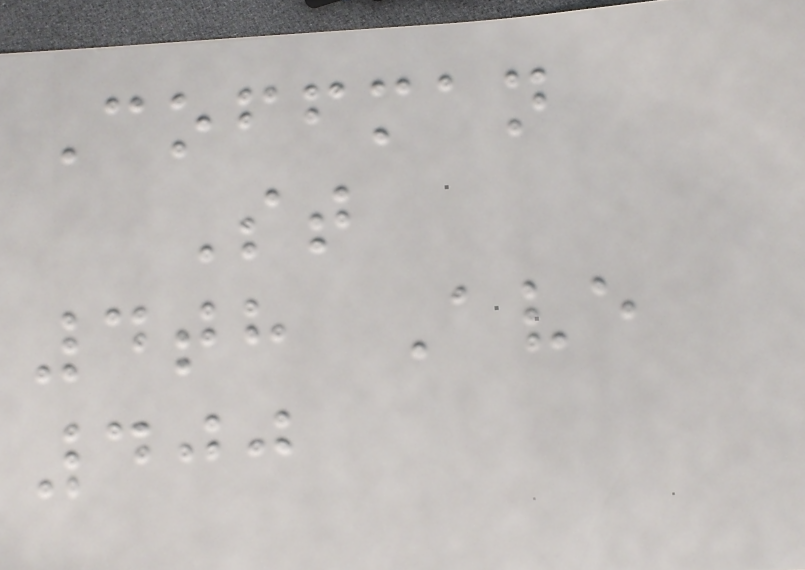Coffman
St
4th Ave
400
